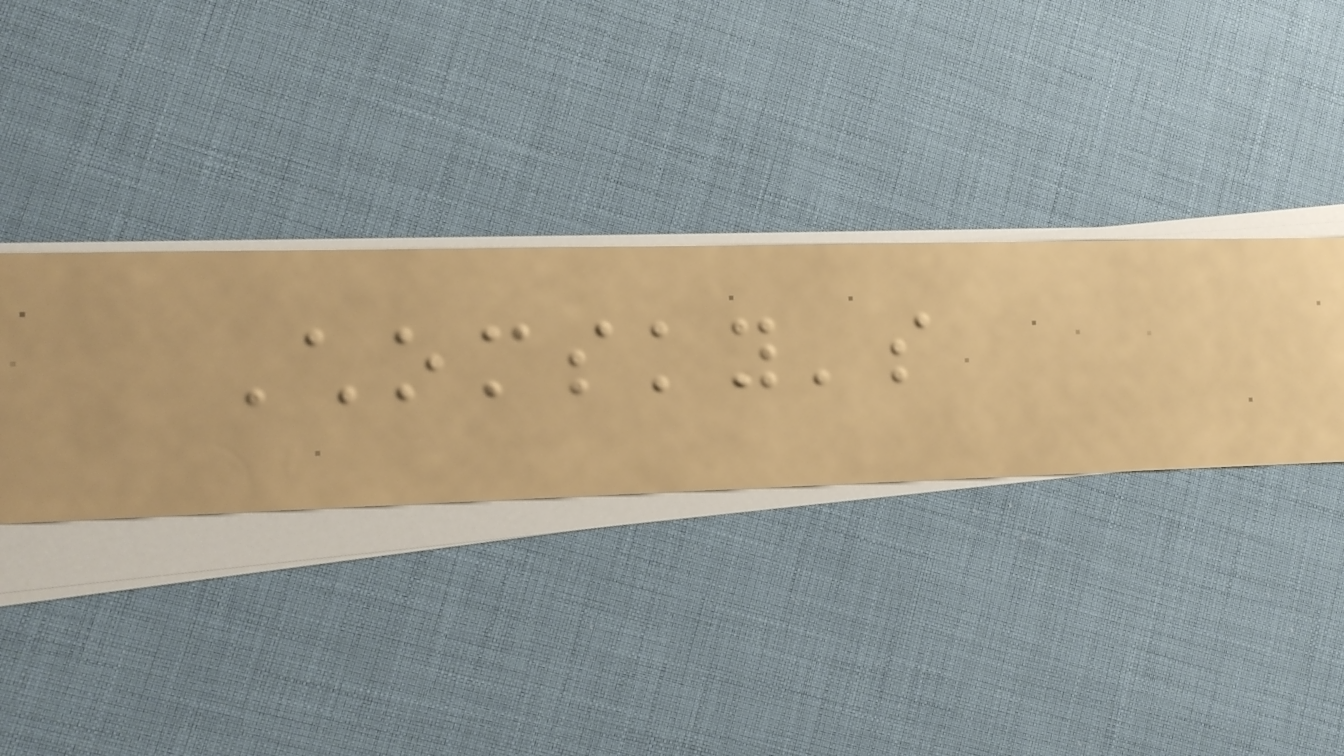Chomsky's
